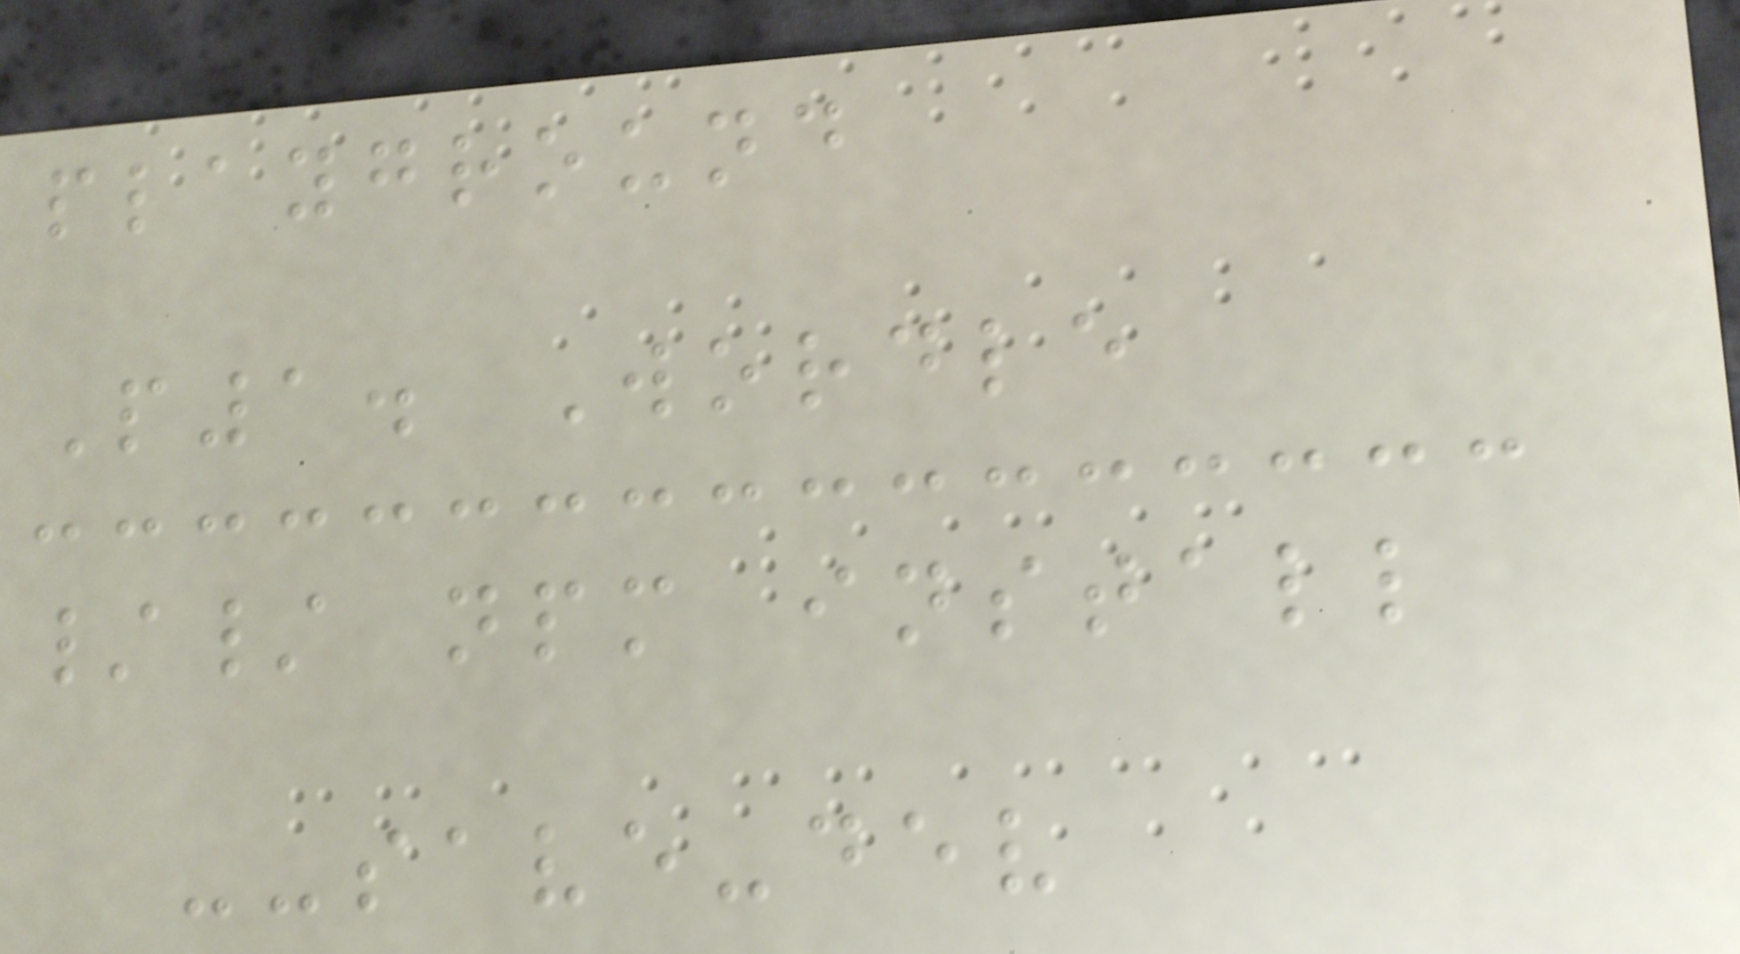playground
P1. Wordle
// npm install
--save-dev
